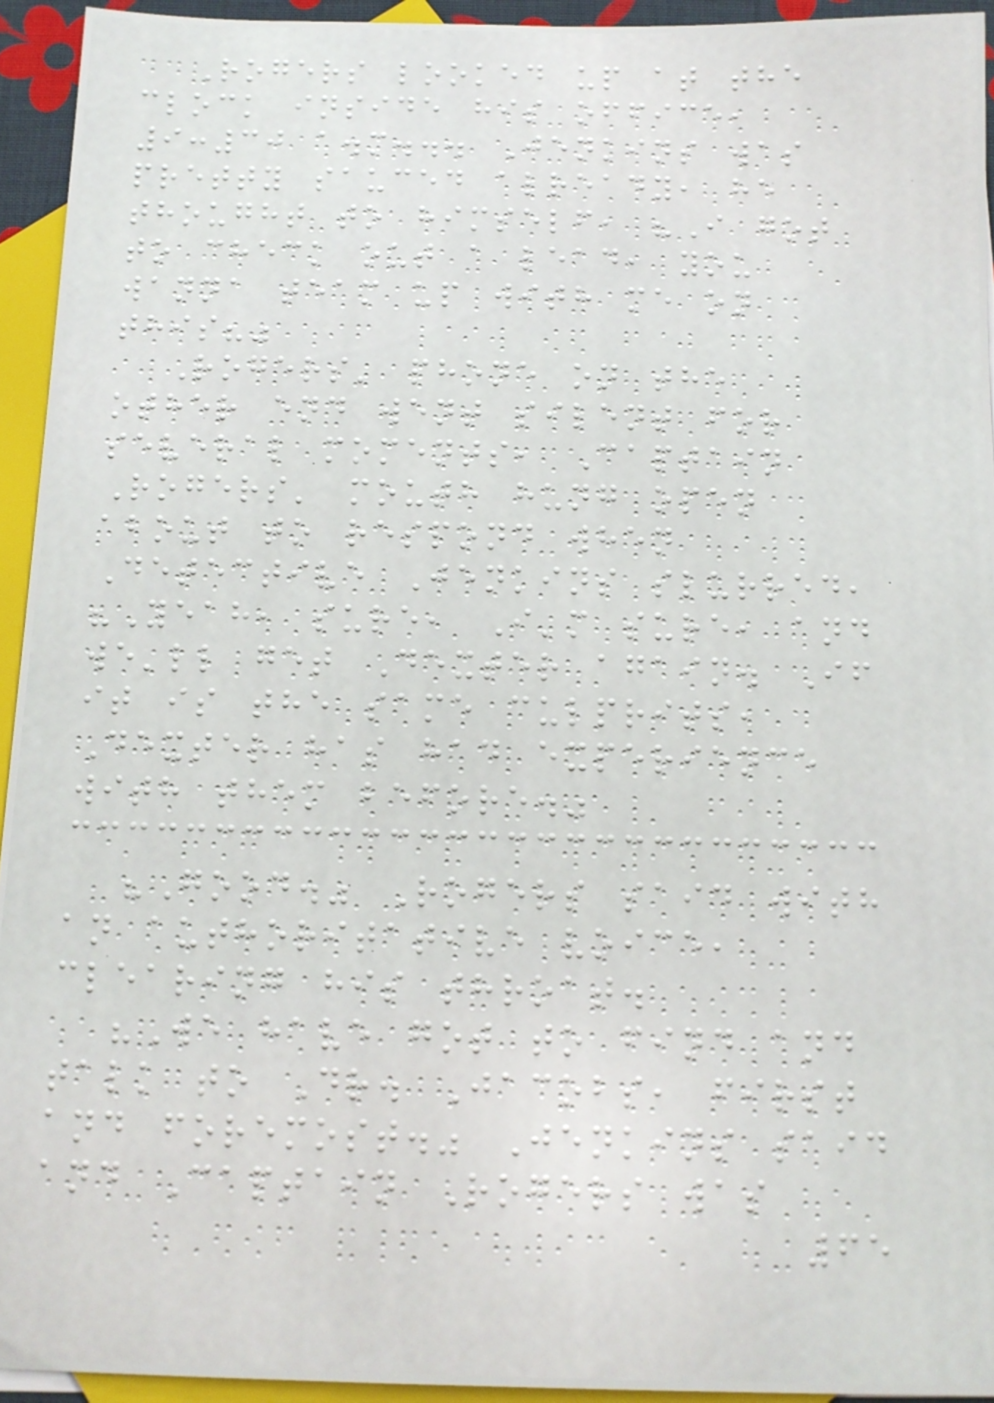Rogers looked up at the
clock inside his office,
9:30 a.m... Jenkins was
pretty sauced already, he
thought to himself, "I got
to check out a lead, you
wanna team up with me on
this?"
Rogers' phone on the
other end went silent for
several moments, Captain
Rogers' mouth hung open
about to respond when
Detective Jenkins slurred,
"Yeah, sure, I'm sure, and
we'll get Dexter again. If
it is the same culprits,
Dexter has had experience
with them before."
"Good." Rogers said with
an authoritative voice,
clearing his throat.
"We have got to find and
talk to Dr. Jacobs, first
and foremost." Jenkins said
and Captain Rogers was
65
